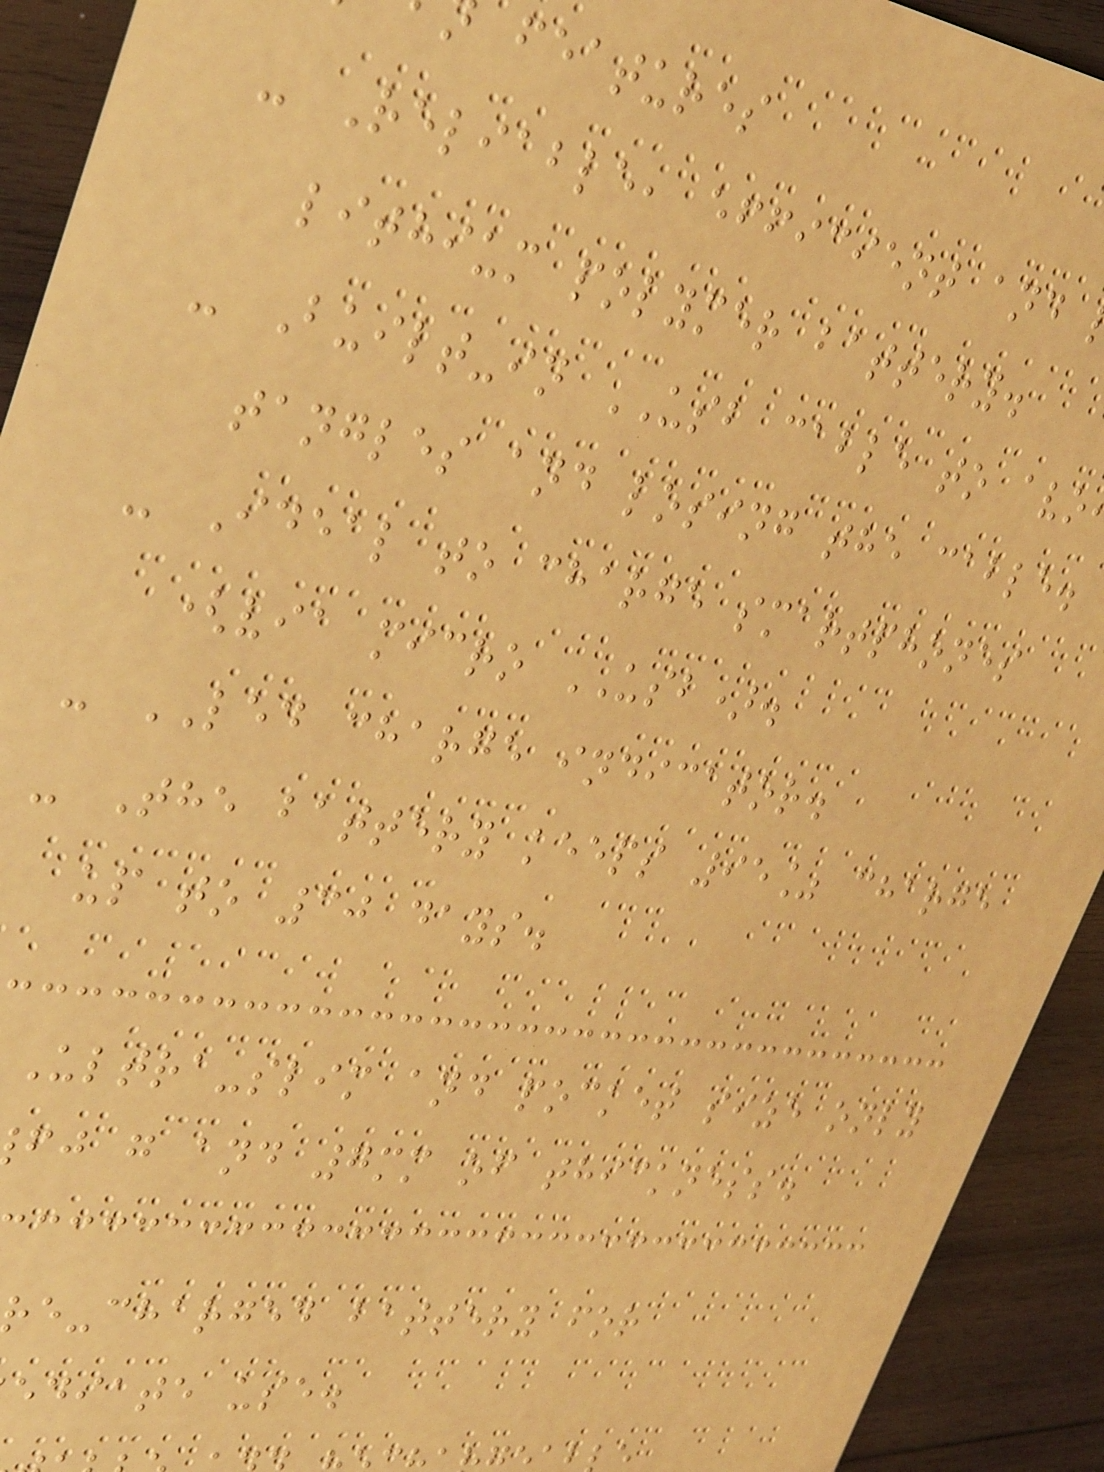features
- Reliable, efficient and
lithium polymer battery.
- Built-in USB cable to avo
tangles and losing the cable.
- Ideal to charge smartphones
(via micro USB).
- LED charge indicator.
- The battery keeps 95% charge
up to 30 days.
Ultra-slim and pocket size only
fj g and 7mm of thickness.
e-charged battery for
ediate use.
